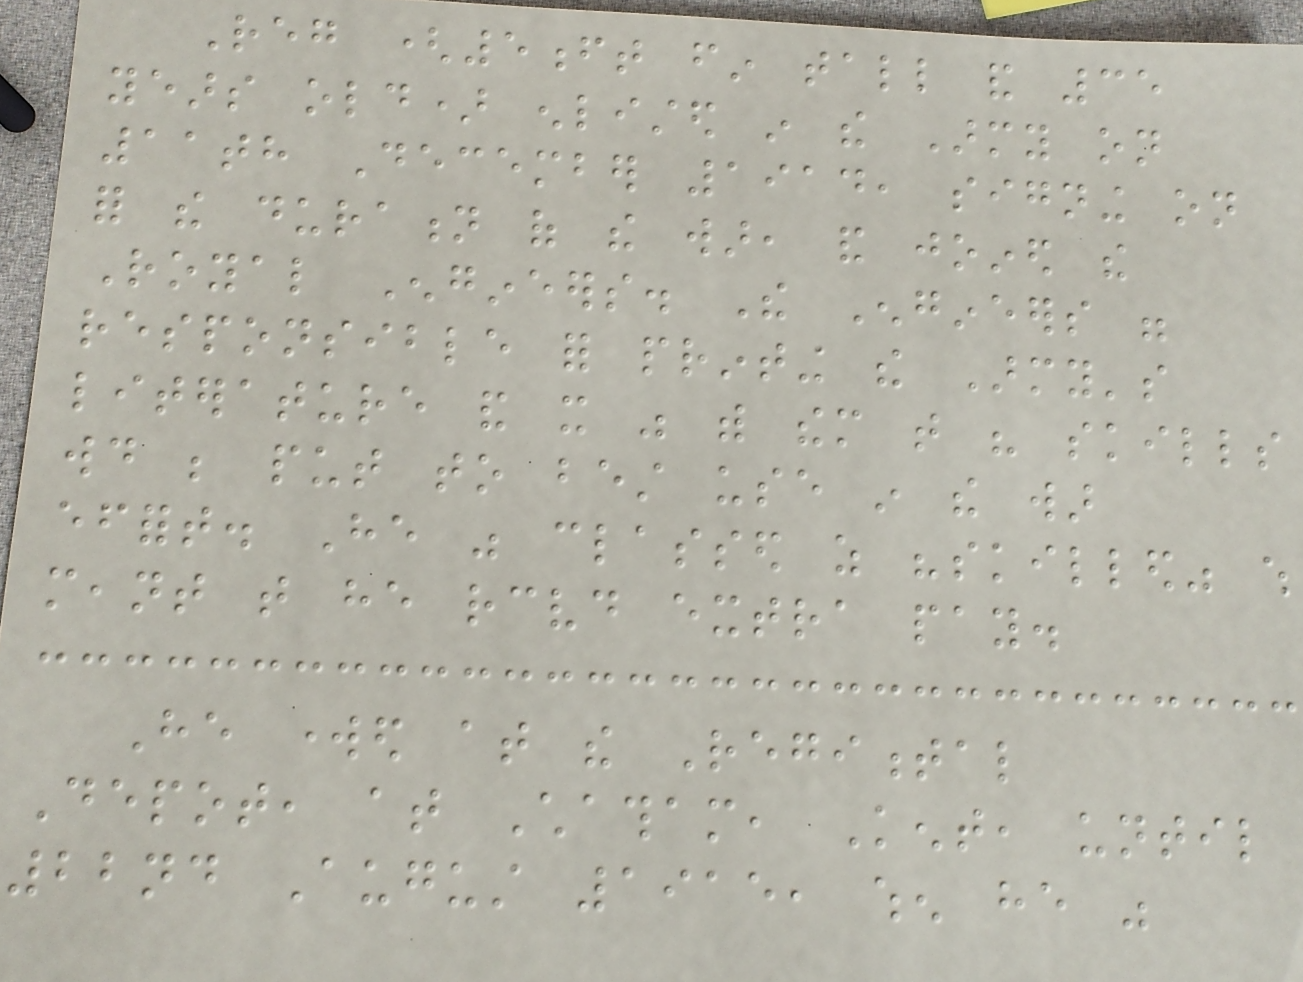Reg (5ft fin tall and 35
years old) enlisted in the Army on
11th December 1914, signing on
for the duration of the war, and joined the
Royal Engineers. The Engineers were
responsible for printing the Army's
literature and it was with them that his skills
would be put to best use in the war
effort. He was classed as "skilled" which
meant that he received extra pay.
He worked at the Regimental
Depot, at Chatham, Kent, until
22nd August 1915, when he was
